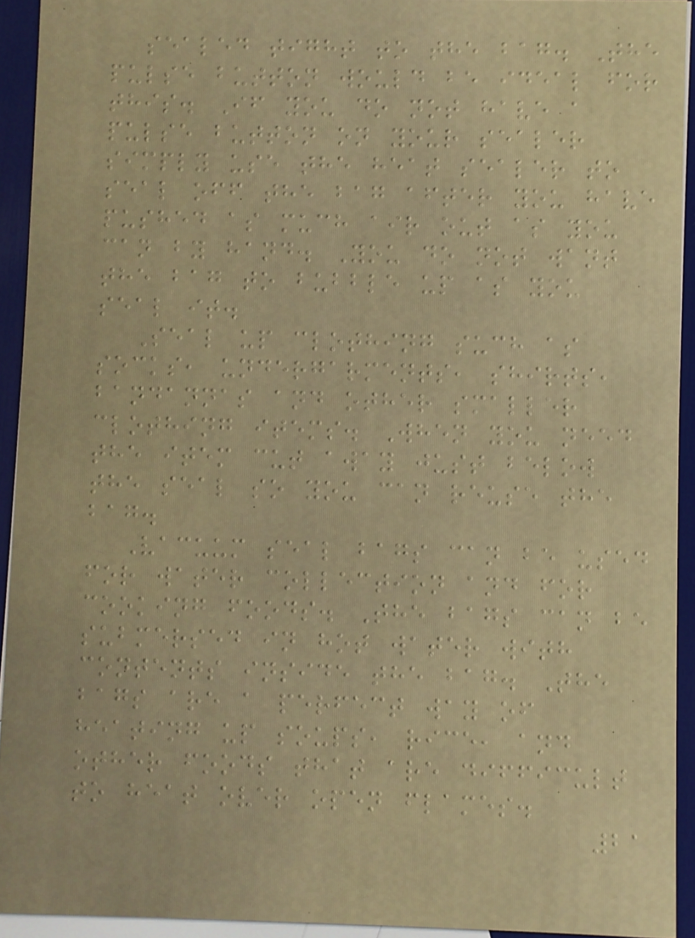sealed tight to the bag. The
pulse button would be ideal for
this. If you do not have a
pulse button on your sealer
simply use the heat sealer to
seal off the bag after you have
pushed as much air out as you
can by hand. You do not want
the bag to bubble up as you
seal it.
Seal up clothing such as
socks, undergarments, shirts,
bandannas and other smaller
clothing items. When you need
the item cut away just below
the seal so you can reuse the
bag.
Vacuum seal bags can be used
for water collection and for
cooking foods. The bags can be
submersed in hot water with
contents inside the bag. The
bags are a perfect way of
heating up soups, rice, and
other foods that are difficult
to heat over open flames.
21
